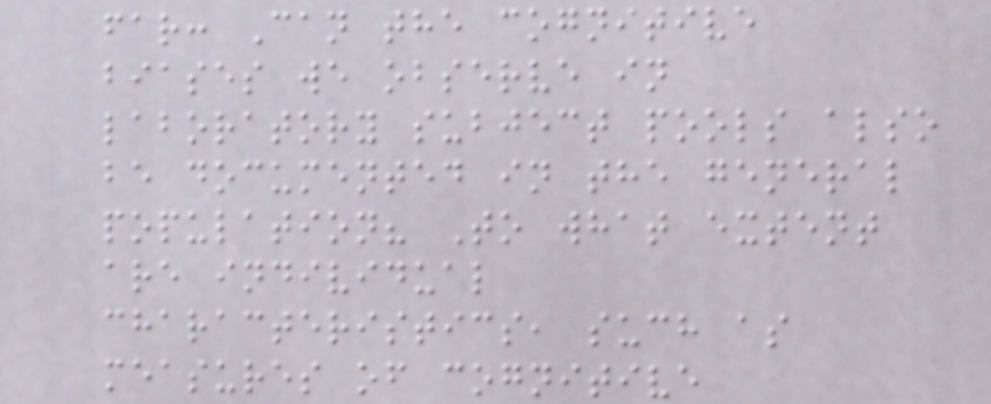far: Can the cognitive
biases we observe in
laboratory subject pools also
be documented in the general
population? To what extent
are individual
characteristics, such as
measures of cognitive
